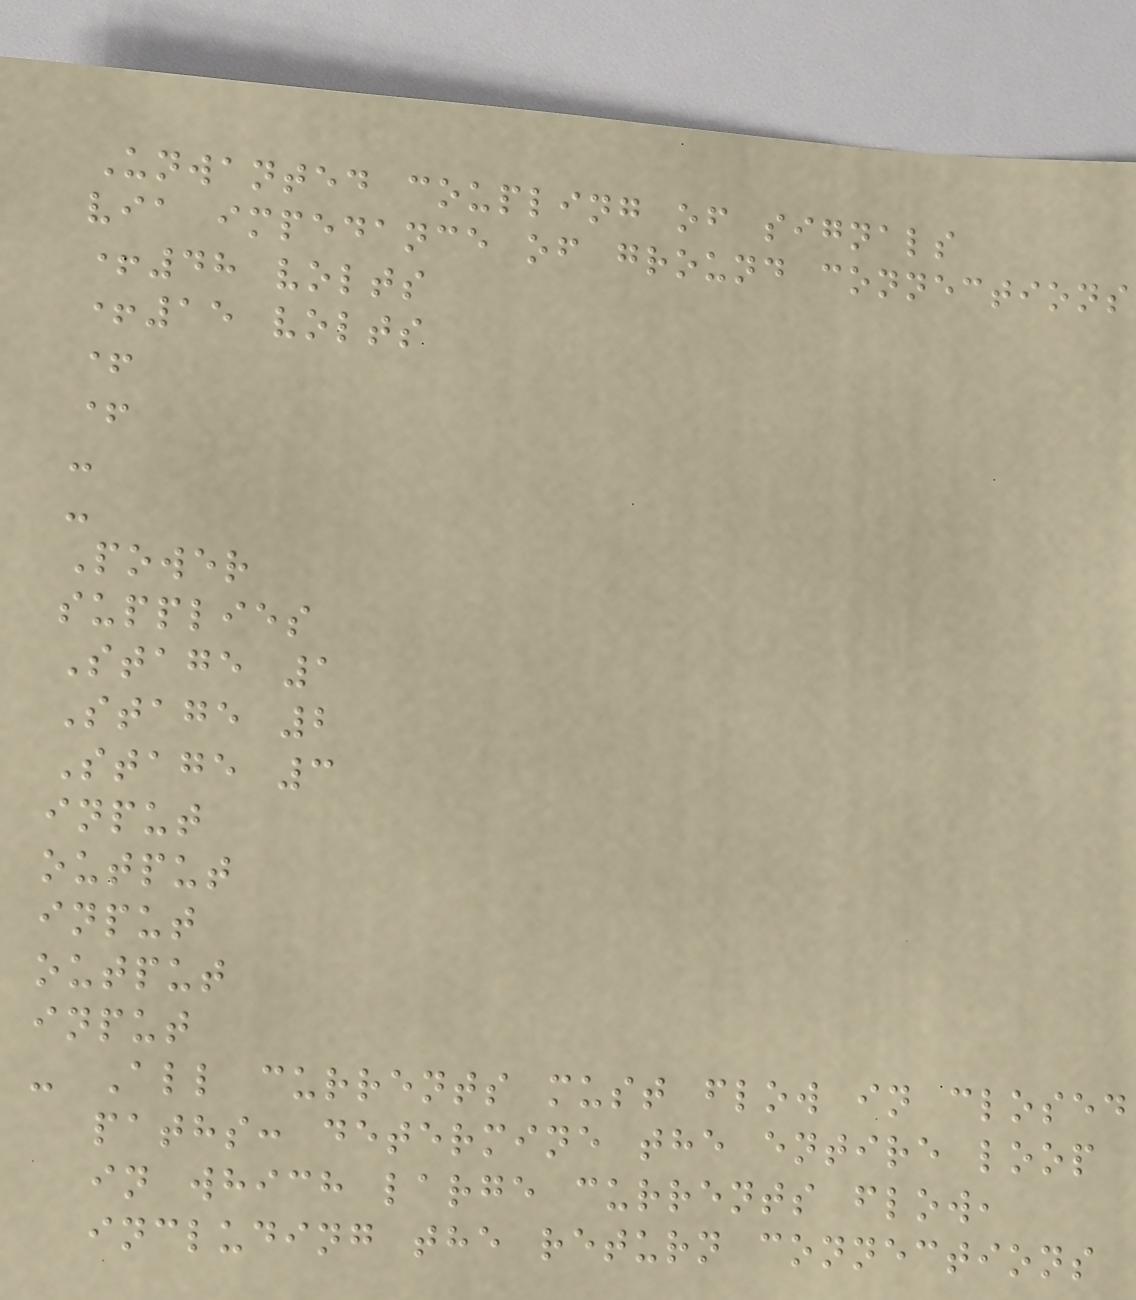Unwanted coupling of signals
via impedance of ground connections
+48 volts
+15 volts
+
+
-
-
Power
supplies
Stage 1
Stage 2
Stage 3
input
output
input
output
input
- All currents must flow in closed
paths: determine the entire loop
in which large currents flow,
including the return connections
